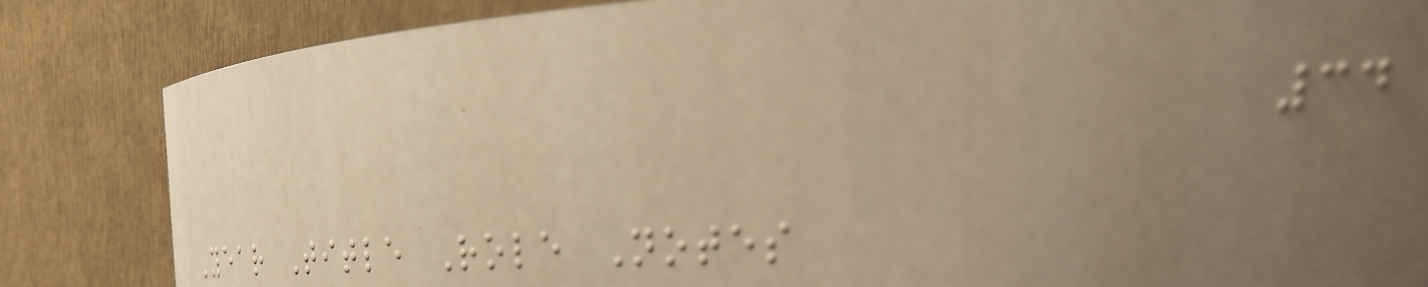34
Year Title Role Notes
